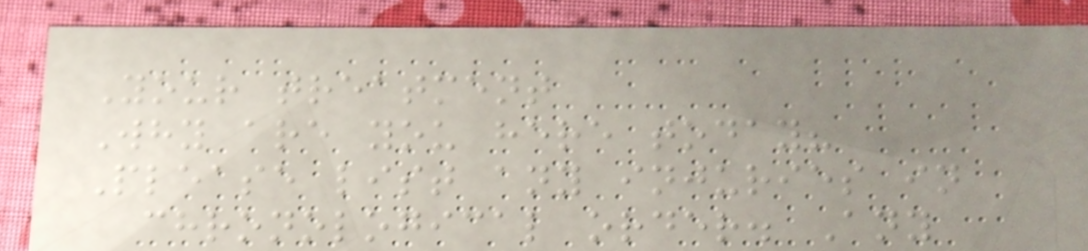Your treatment
Why are you here today?
Please list any injuries in
chronological order. Any
